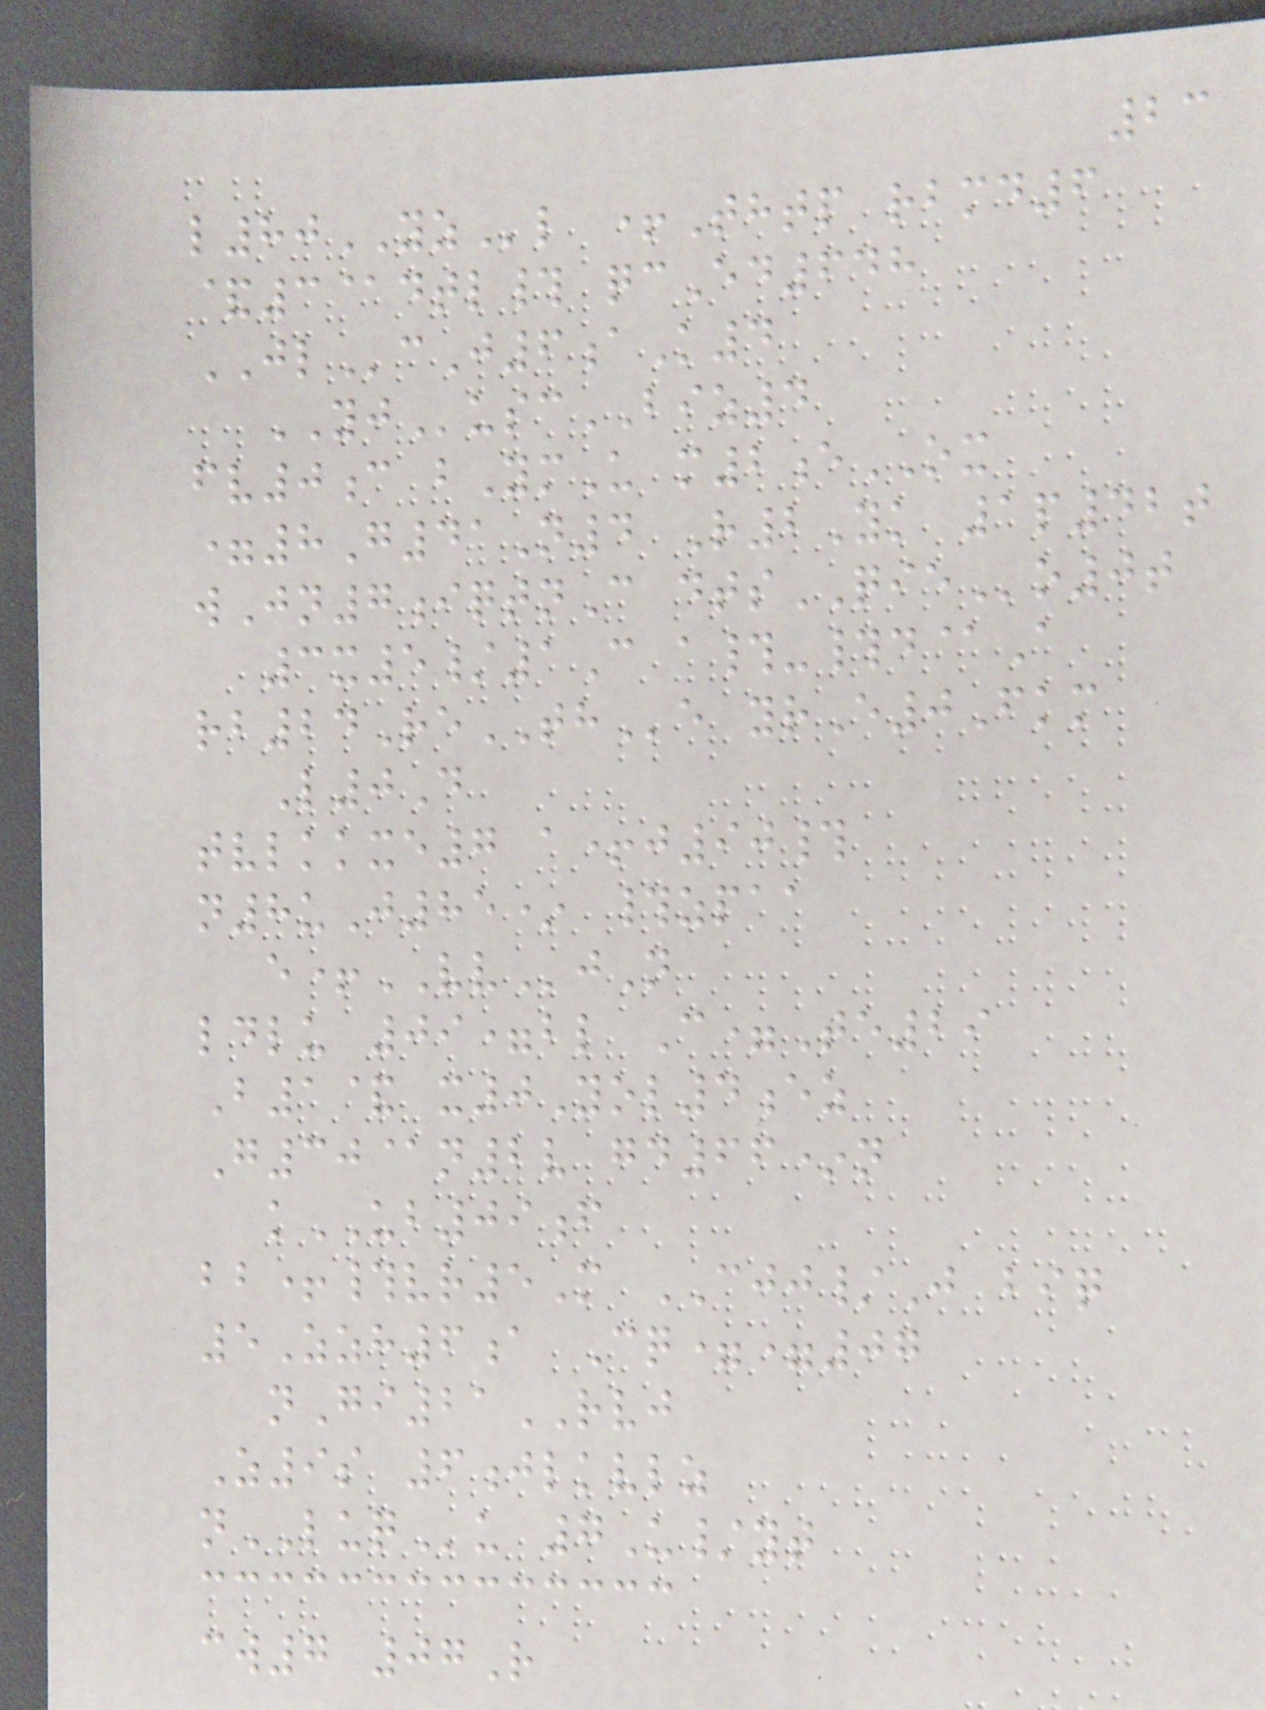23
l80YZl +Thtp rbmd6
&3@dtl# qcEd648
JLcJ6aK4
YJuscBIZ4
fv0c bYmU m2eOX
=8G41N4 R2Yk 1p42t
wJn7iqtnC dtsQIEo0t
3x5/1C a#-#d@A
rb24ReTHe yrE0Fkm
L0D
tvlkkxe7 a+j90#
n8uJ85* #zpaa
e+VVjN
ldlu 09=bl C=Te29
B1& x0Yol4ez
G30@n2v gd66*n
kUB09f
bb+#vr5M CJJ/J biq
5Zzh6a Cq==07
nGi21RVJ
Z9s 6jlkvlz
nLUQu 7U/yt
cw7 07R
